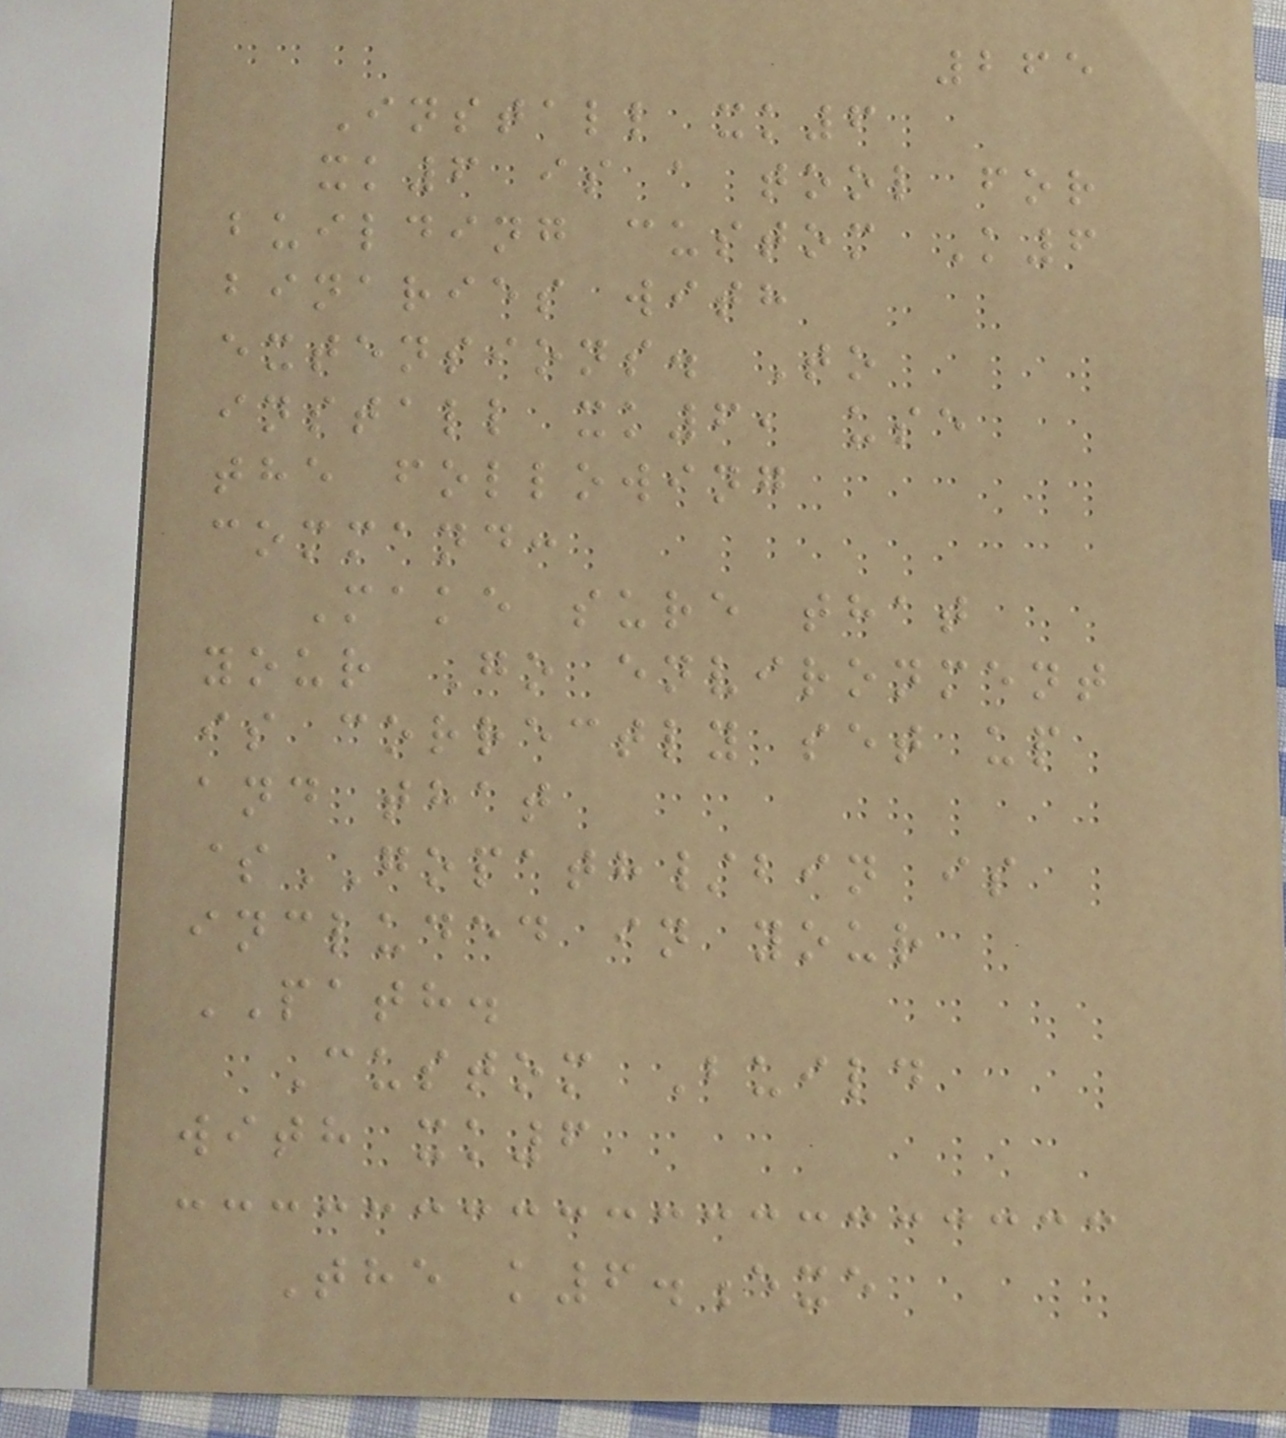265
Install xk6
xk6 is a tool for
building custom K6
binaries with
extensions. To
install xk6, use
the following
command:
Make sure that
your Go environment
is correctly set up
and that
$GOPATH/bin is
included in your
PATH.
Custom Build
with xk6
The k6.exe
